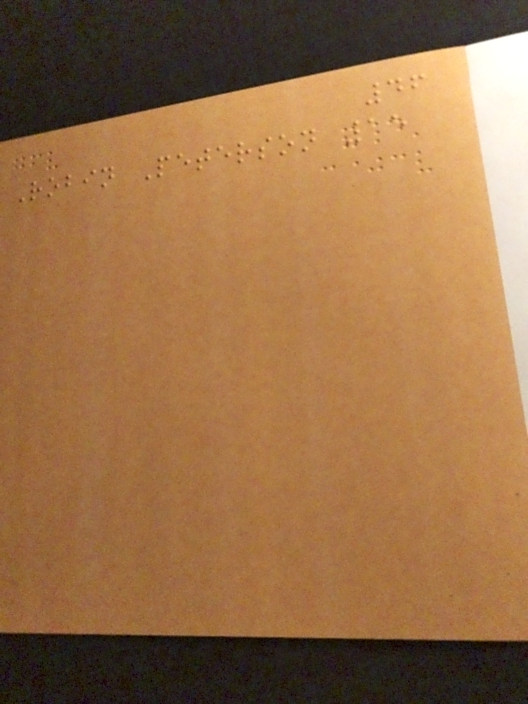46
Robin Peterson 15
